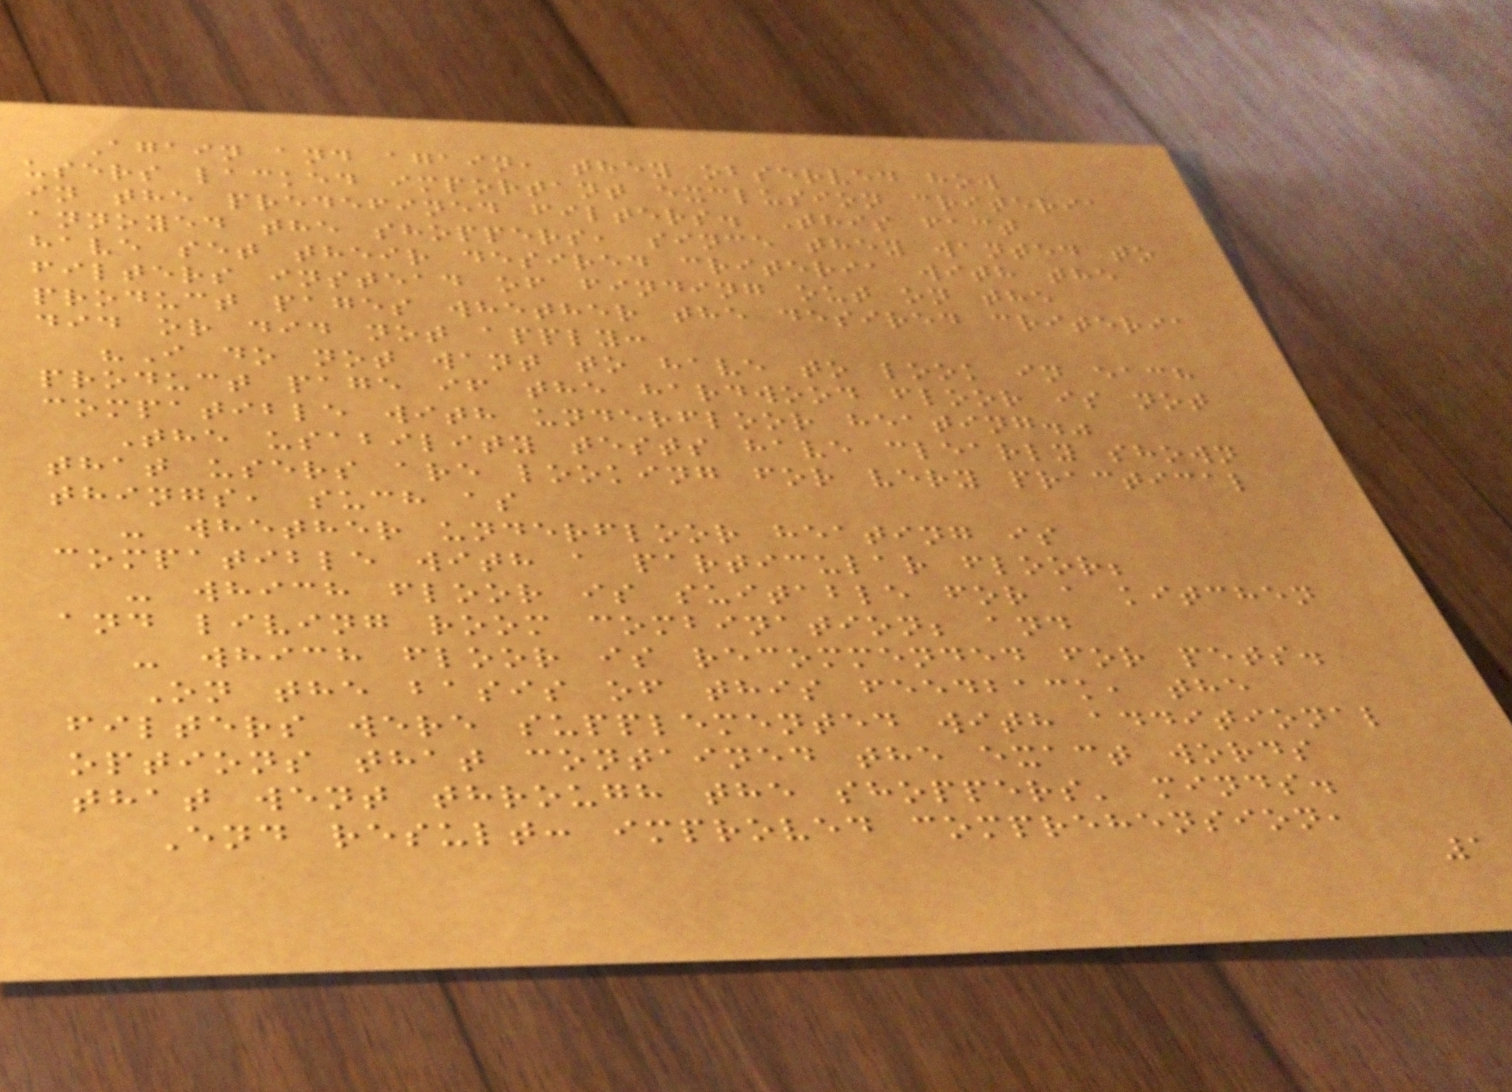Again and again, they observed how
users lacked important exclusion criteria
in the predefined filters. This fact
annoyed the shoppers, since they wanted to
have set their desired criteria with the
filters instead of finding out on the
product pages whether the desired criteria
did or did not apply:
"I do not want to have to look in each
product page if the hardwood floor is not
compatible with underfloor heating."
The usability tests have clearly shown
that users are looking for very practical
things, such as
- whether underfloor heating is
compatible with a particular floor;
- which floor is suitable for a kitchen
and living room combination; and
- which floor is recommended for pets.
On the basis of this feedback, the
filters were supplemented with additional
options that contained the exact words
that went through the shoppers' minds.
End result: improved comprehension,
1
